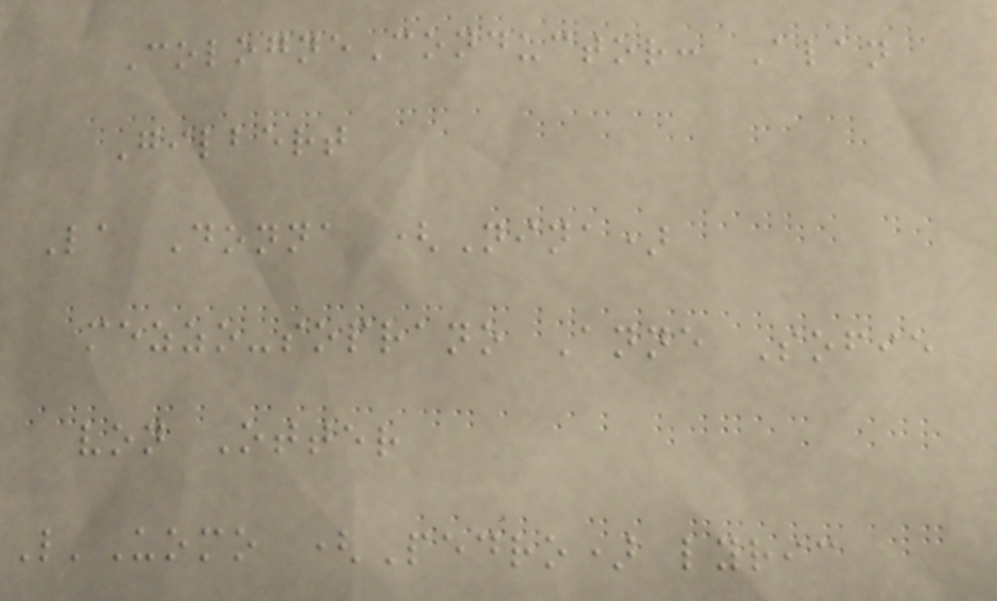CologneConductor: Alan
Gilbert
La Donna (Nina)
mezzo-soprano Anne Sofie
von Otter
L'Uomo (Pedro) lyric
